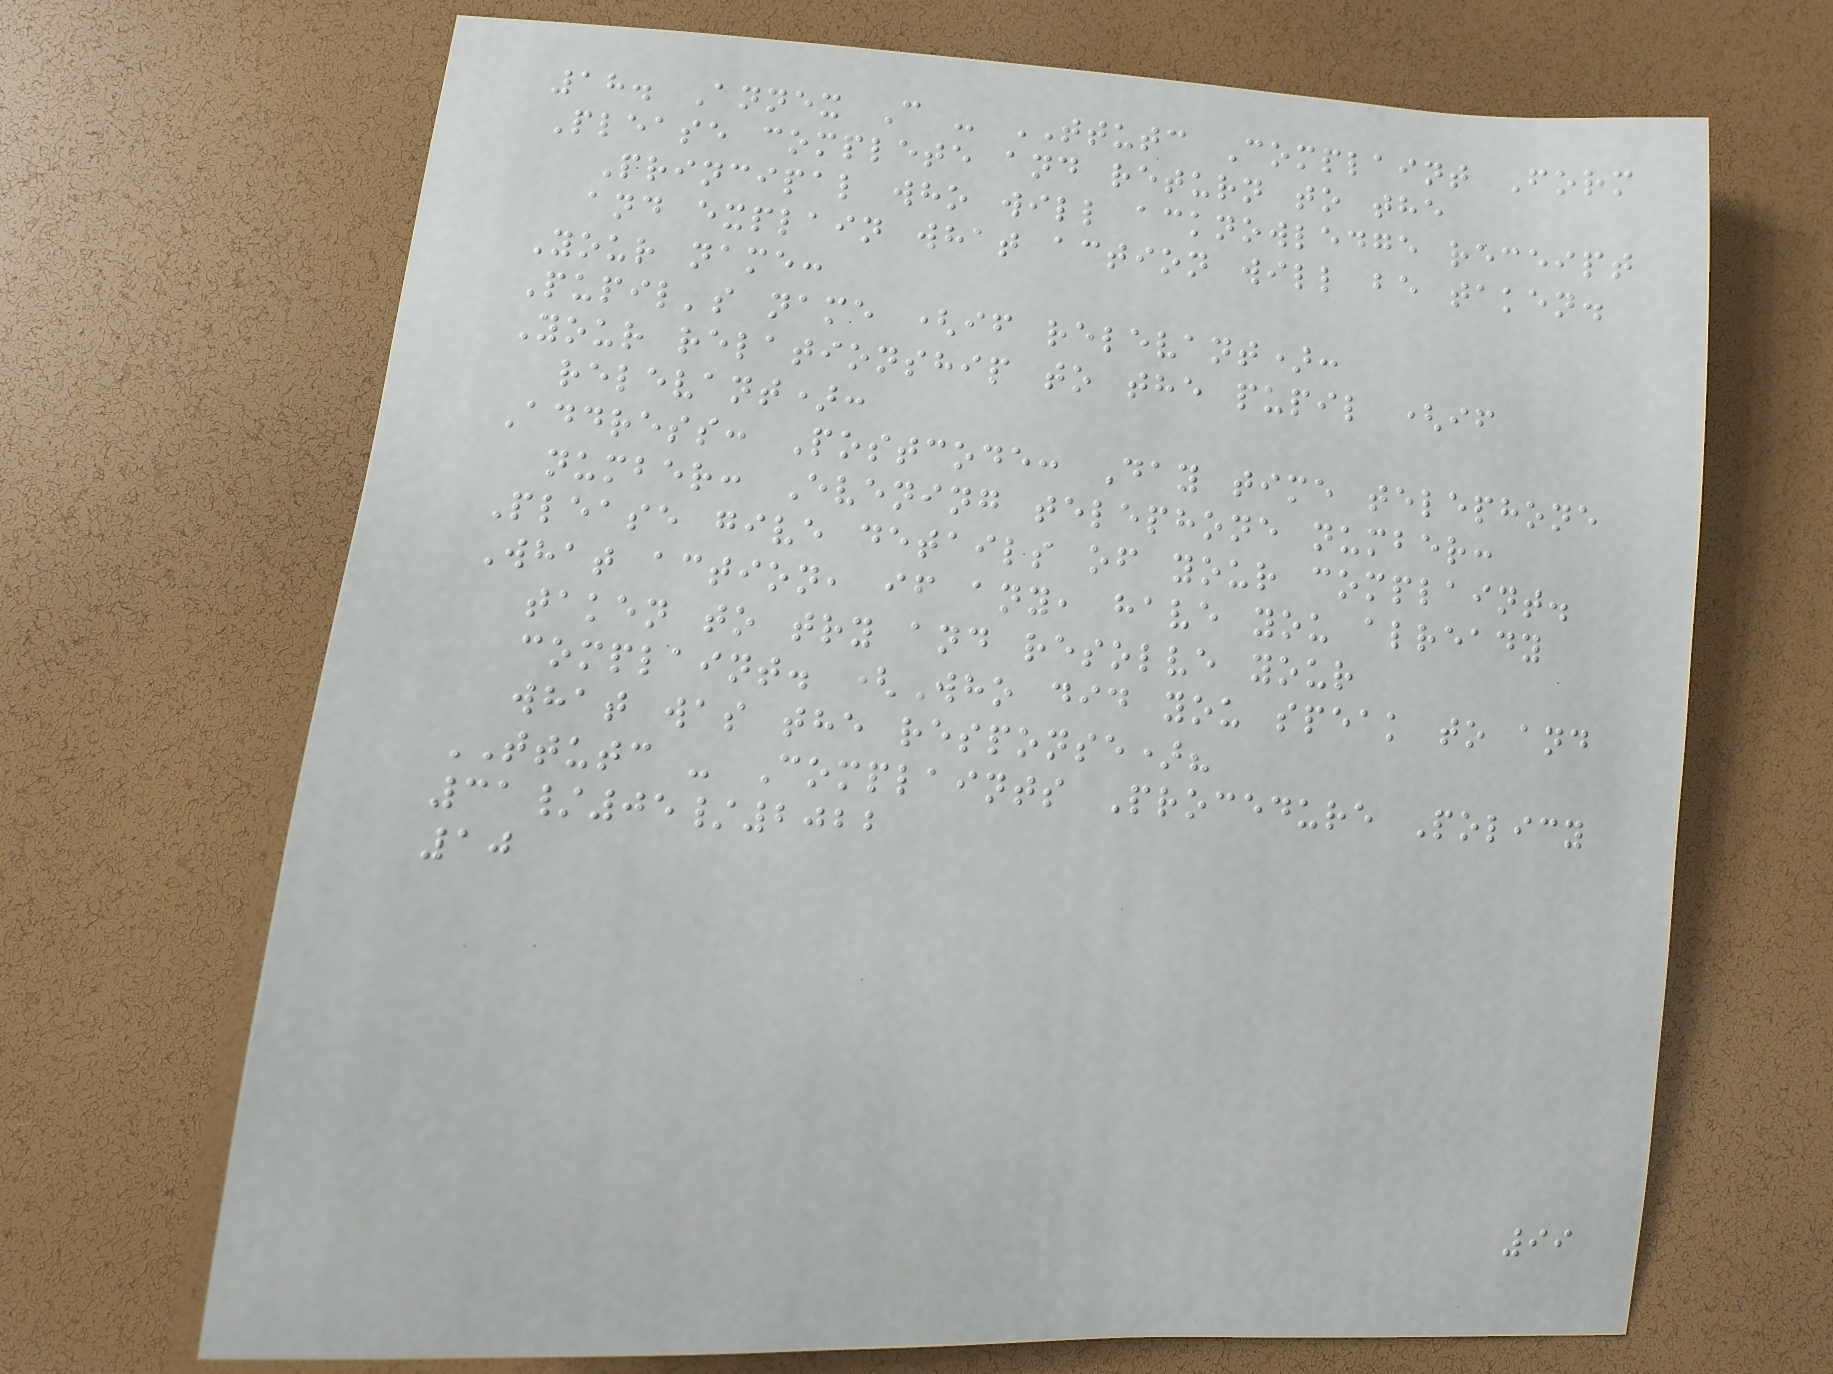18. Annex C - TTUTC Complaint Form
Please complete and return to the
Principal who will acknowledge receipt
and explain what action will be taken.
Your name:
Pupil's name (if relevant):
Your relationship to the pupil (if
relevant):
Address: Postcode: Day time telephone
number: Evening telephone number:
Please give details of your complaint.
What action, if any, have you already
taken to try and resolve your
complaint. (Who did you speak to and
what was the response)?
TTUTC - Complaints Procedure Policy
31/05/2022
10
99
